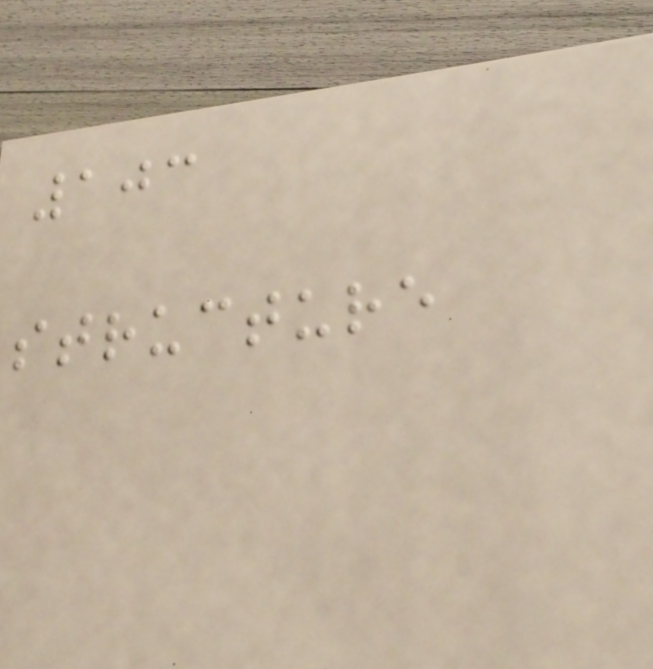103
structure
